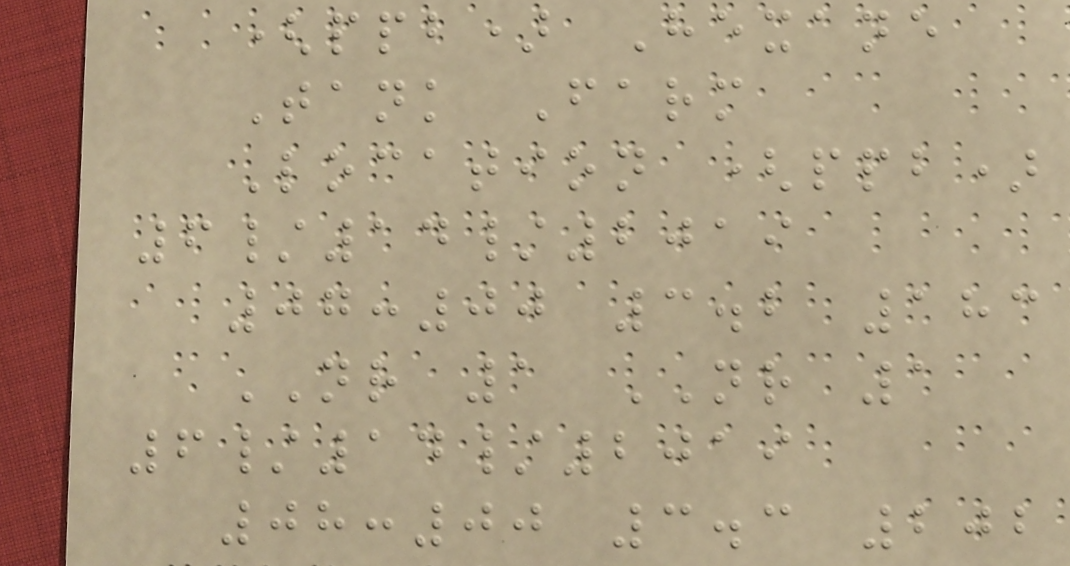(ppb) Hexane
Tank Farm
Location (ppb)
6/14/2019
07:00 3.2 183
NR 1 NR 1
6/14/2019
08:00 3.3 202
